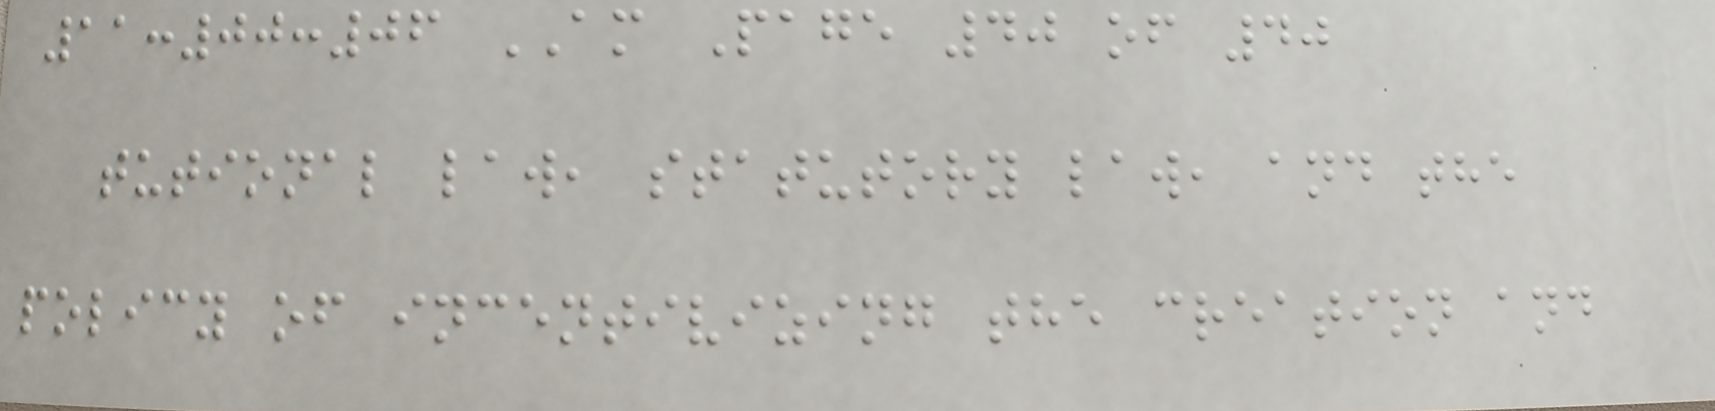11:00:06 AM Page 40 of 40
tutional law, statutory law, and the
policy of incentivizing the creation and
